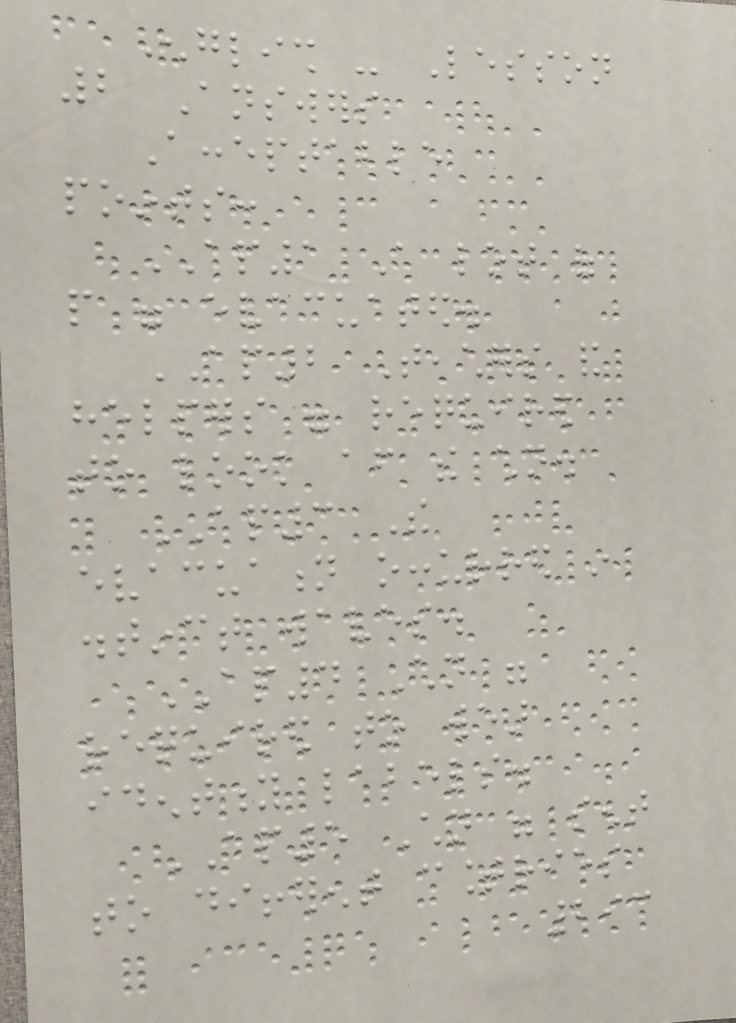English - Lesson
2 Answers
Acceptable
points:
AP1 A lot of
people were evacuated.
AP2 Teachers and
helpers were required
to look after the children.
AP3 The
evacuation occurred in
distinct waves.
AP4 Children were
required to wear
identity labels.
AP5 Children were sent
to different countries
293
